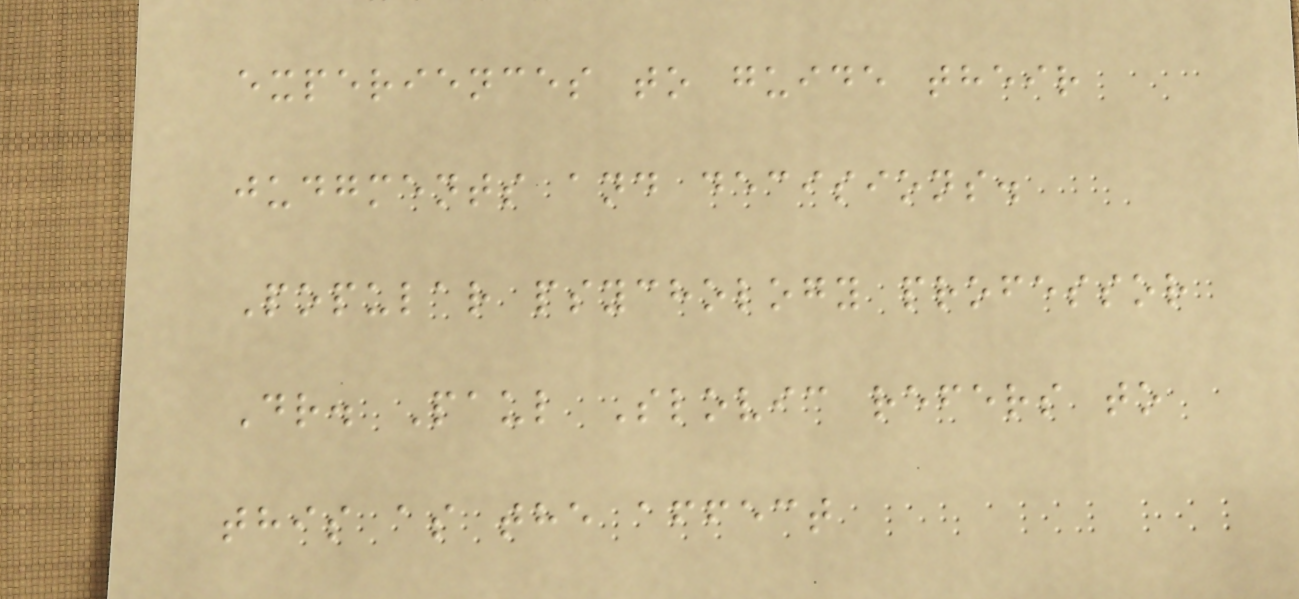experiences to guide their
judgments and decisions.
Popular psychology professor
Dr. Paul Slovic refers to
this as the affect
